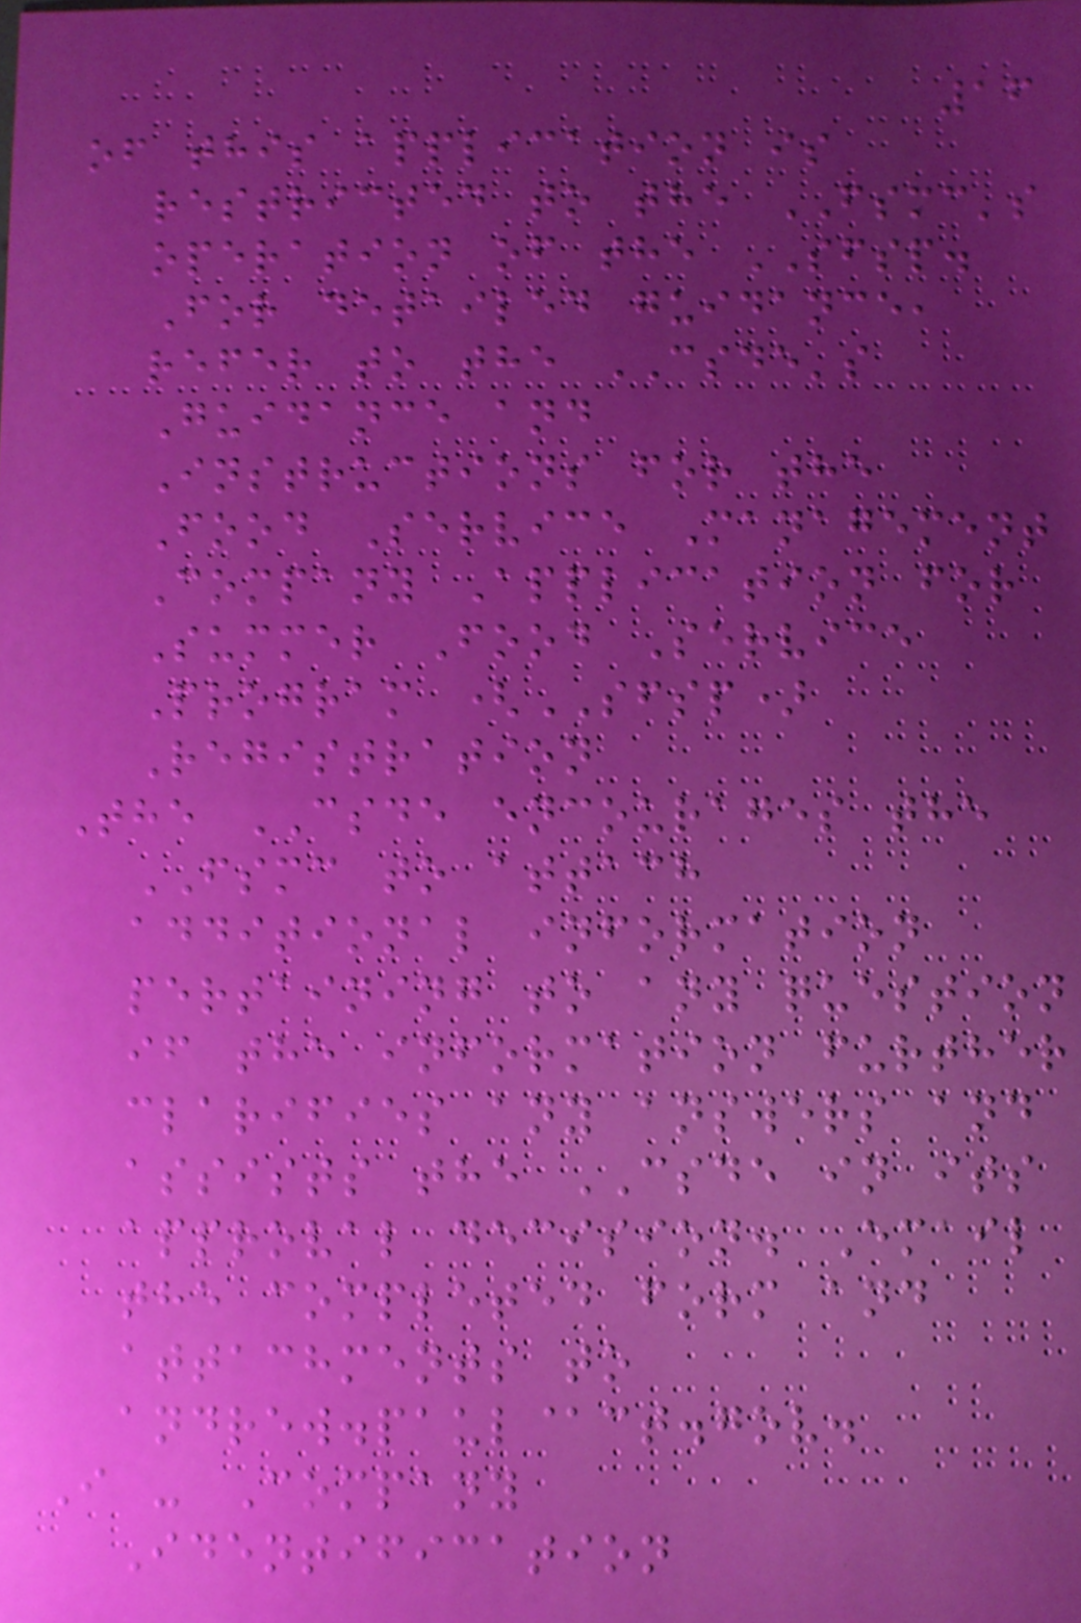16
of this application is
restricted to the FSMC's
operation of the SFSP.
For detailed guidance,
refer to the CSDE's
Guidance and
Instructions for the
Food Service Management
Company Application for
Summer Food Service
Program (SFSP)
Registration
The CSDE encourages the
FSMC to attach
additional information
pertaining to any question
if the information further
clarifies any answers and
assists the CSDE in its
approval decision. Email
the completed form and
attachments to
andrew.paul@ct.gov.
I - Company
Identification
